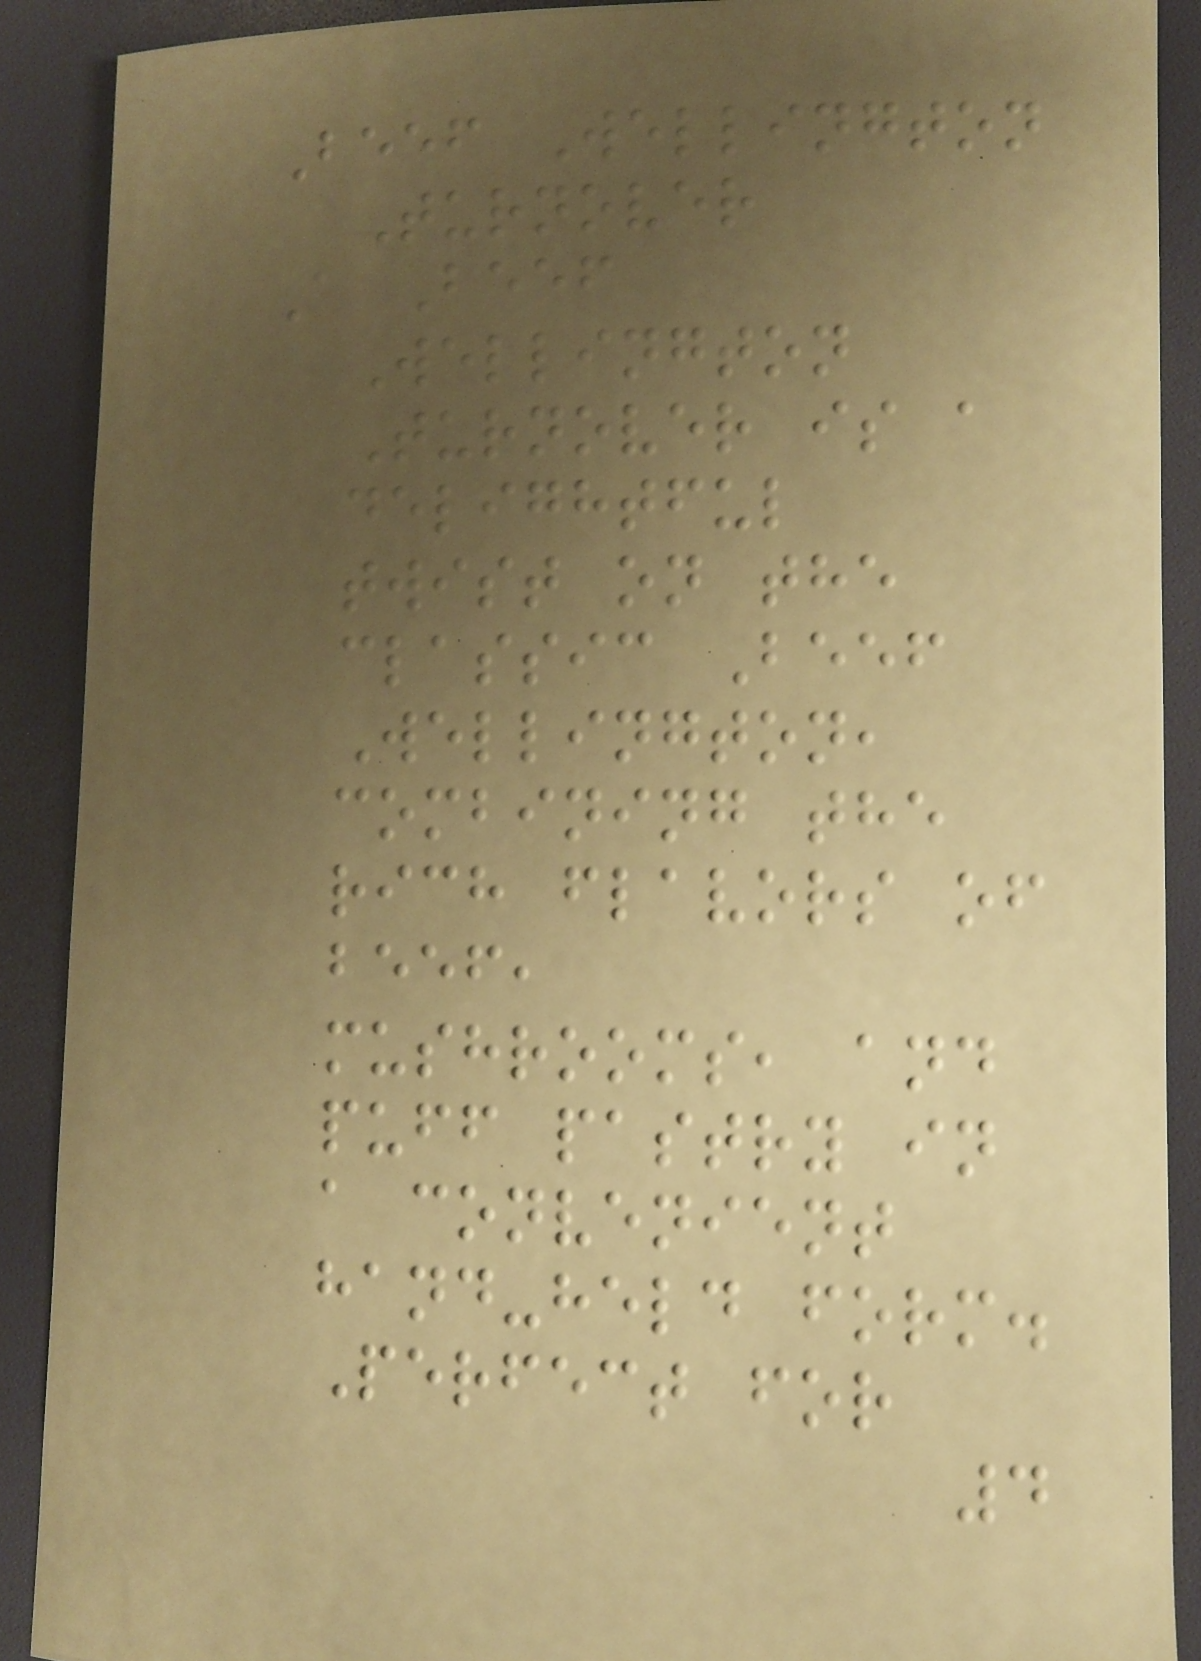Beef Wellington
Turnover
A Beef
Wellington
Turnover is a
delightful
twist on the
classic Beef
Wellington,
combining the
rich flavors of
beef,
mushrooms, and
puff pastry in
a convenient
hand-held form.
Perfect for
4
